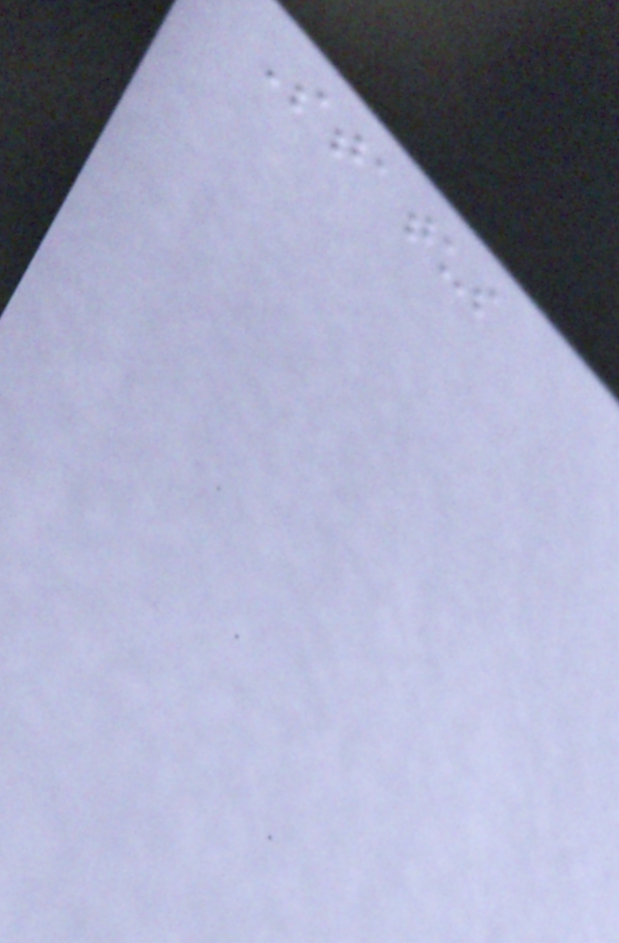Status
